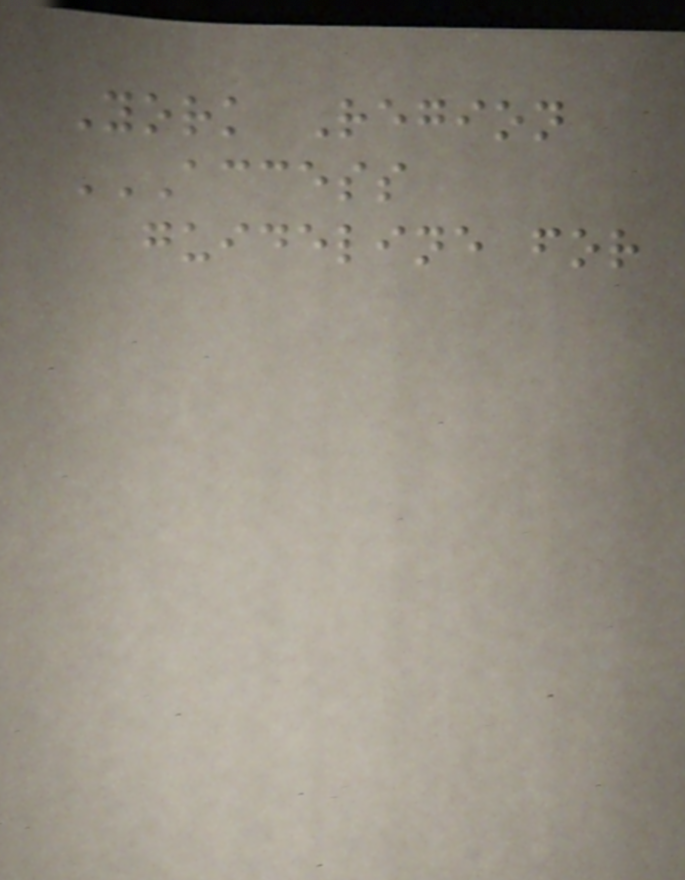York Region
ACCESS
GUIDELINE FOR
